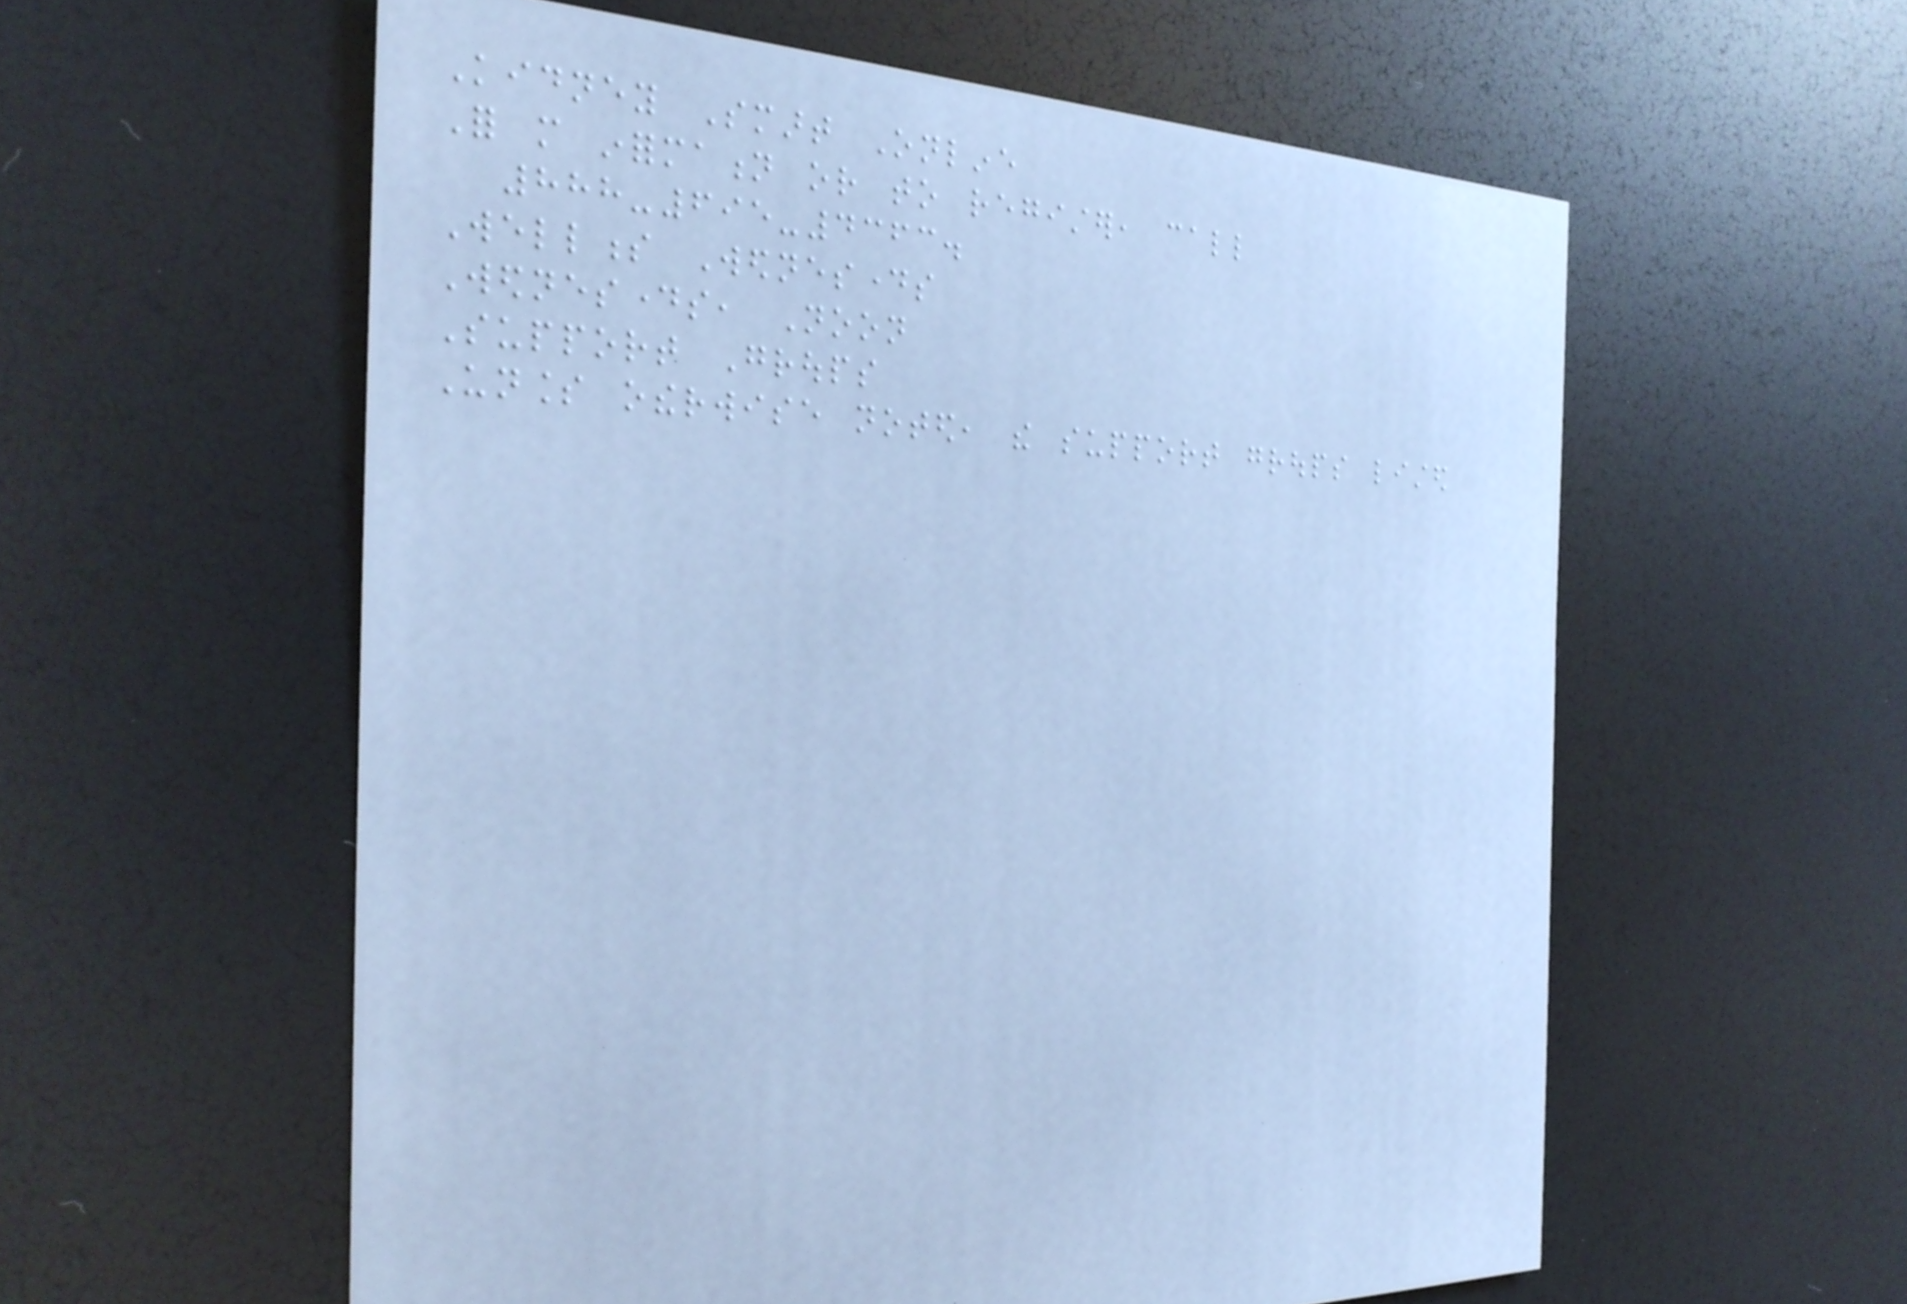Kidney Smart Online
For more information or to register, call
888-695-4363.
Wellness Wednesdays
Wednesdays, Noon
Support Groups
Unless otherwise noted, the support groups listed
